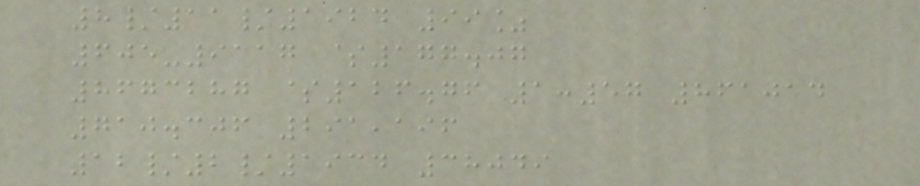8/11/1924 99%
605-9117 $177.07
8673287 $126.76 1:57 861014
710.306 291,196
12/2/1934 38049
